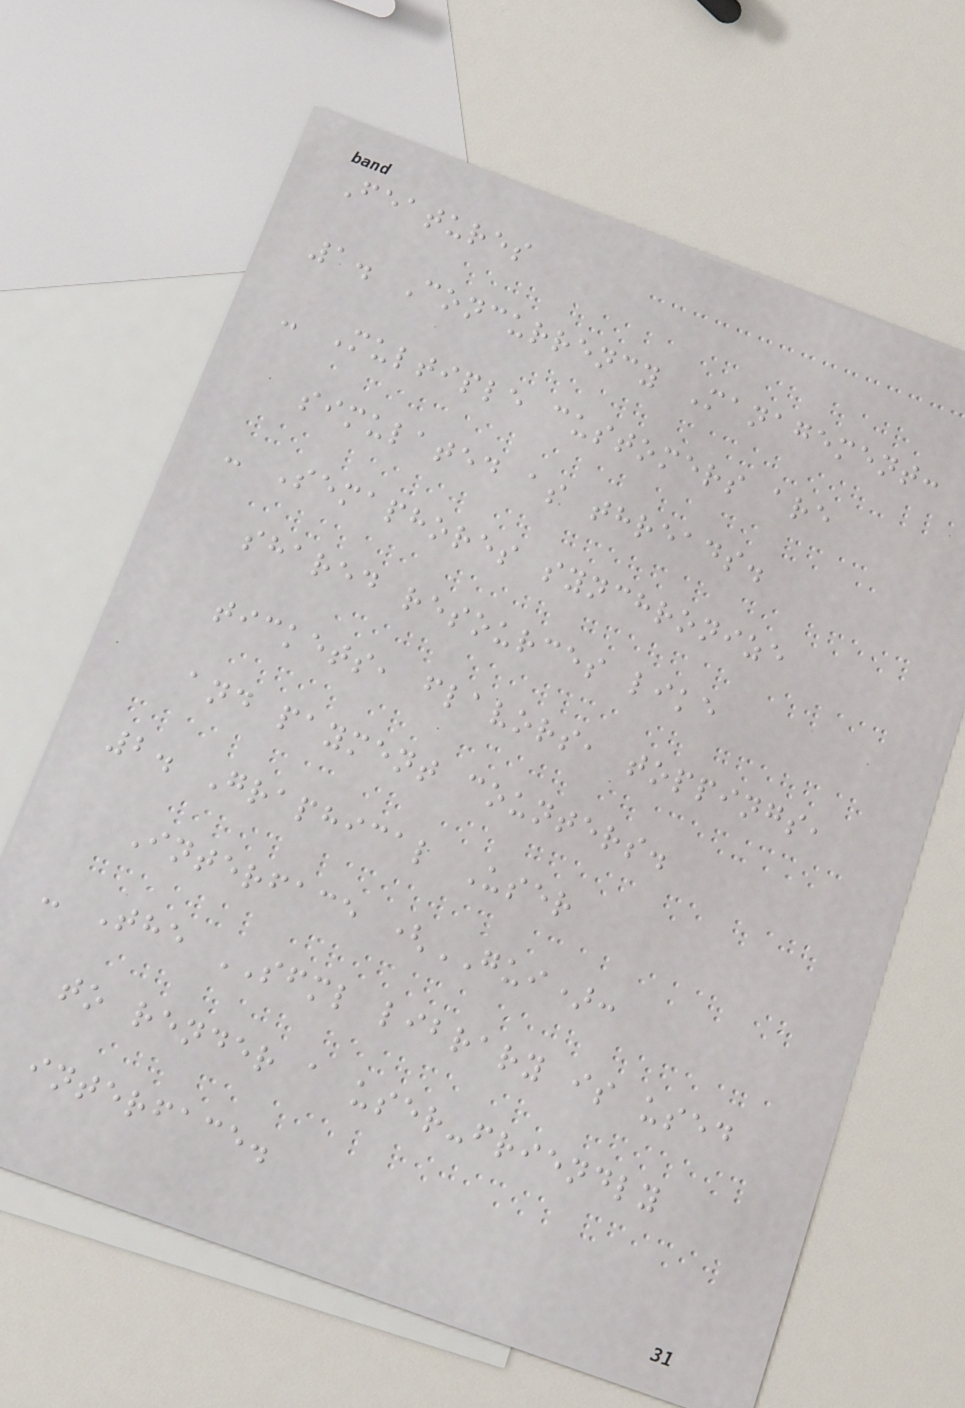Features
1. Concurrency Management:
- Multiple customers are
simulated as threads.
- Semaphores synchronize
shared resources like
tickets, flavors, toppings,
and payment counters.
2. Graphical User
Interface (GUI):
- The SFML library is used
to render a user-friendly
interface.
